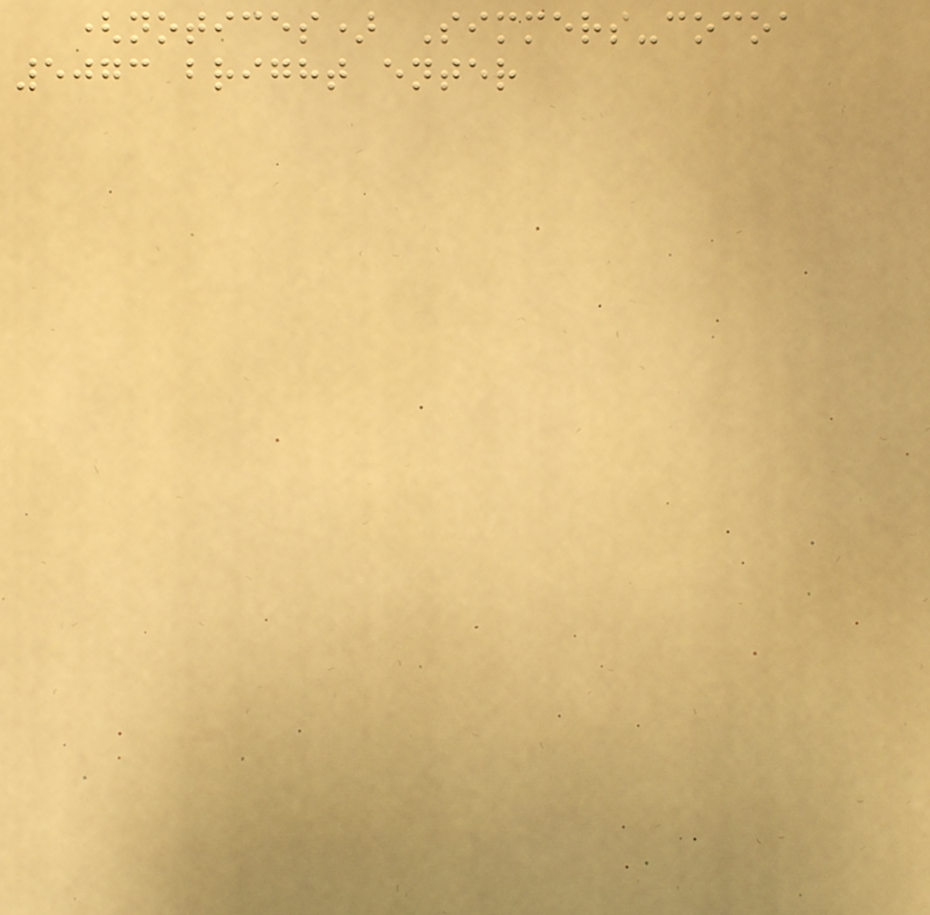(notices) Simmers-cocoa
5073 bright enter
